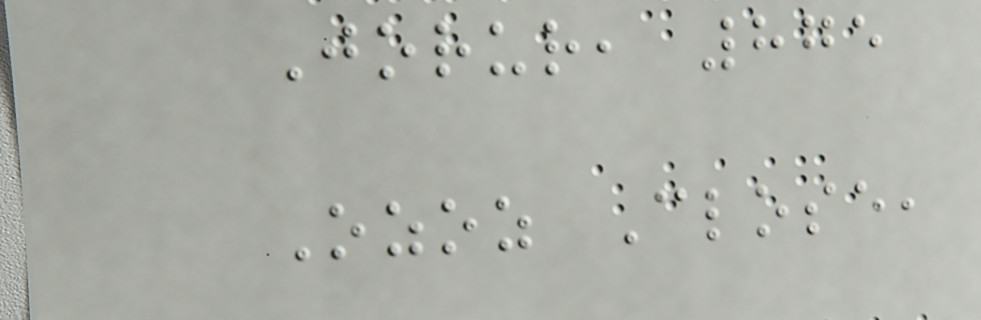Jorur, 875
Ozoz Close,
